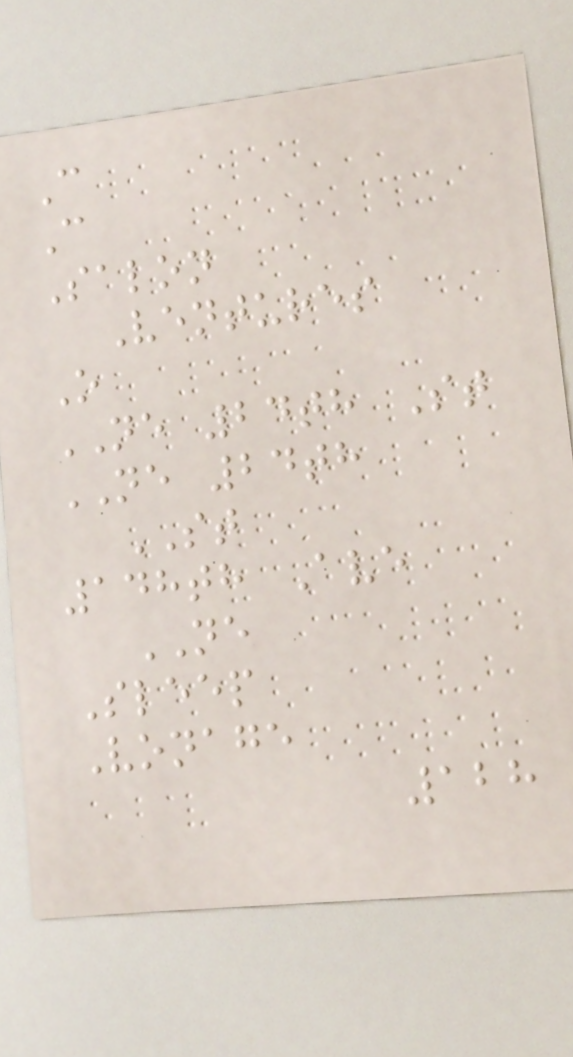C
C
Salon
Ventures
O
NE 24th St
NE 24th
ST
148th Ave
NE
Sleep
Vonage
128
